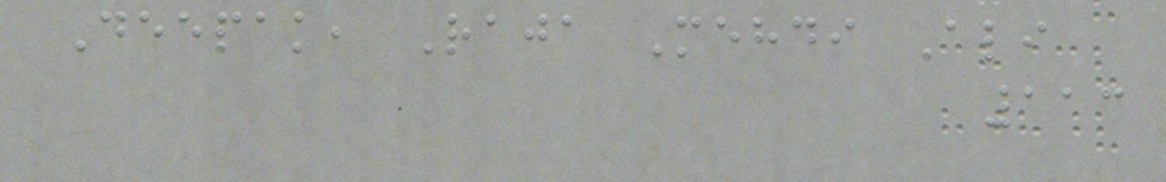Deepak, Raja Mehdi Ali
113
